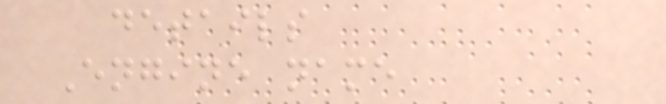details
Engine name
